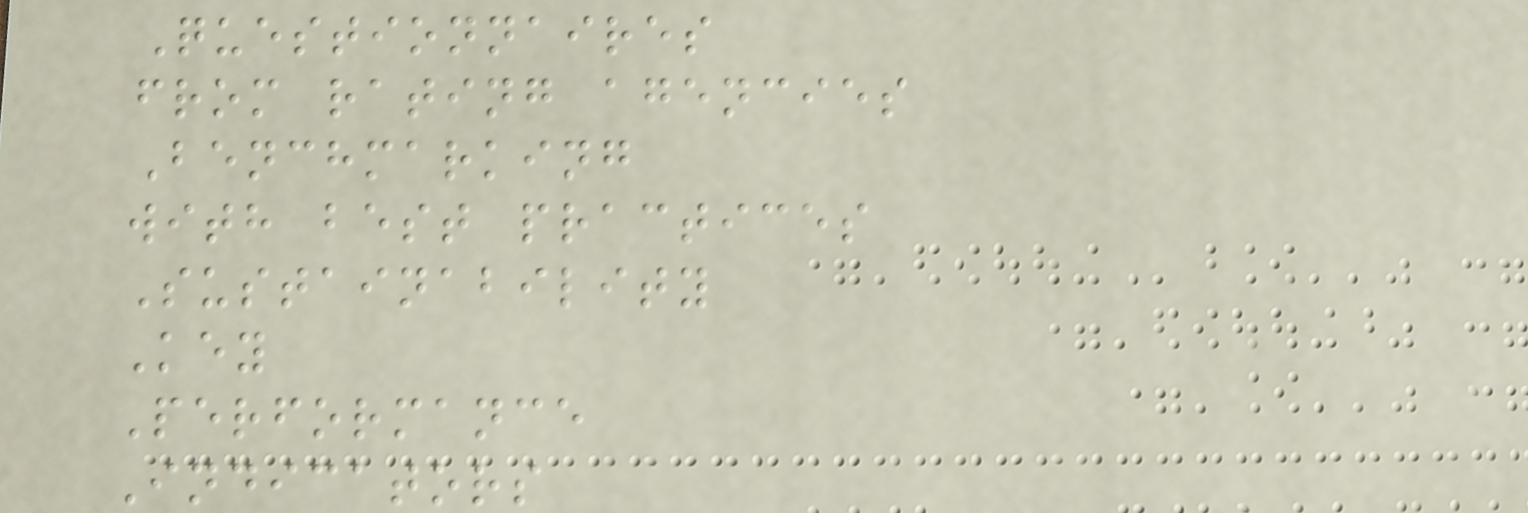Questionnaires
from rating agencies
Benchmarking
with best practices
Sustainability
Key
Performance
Indicators
